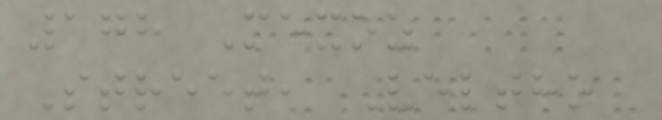178 Mexoz
Street, Veltho
